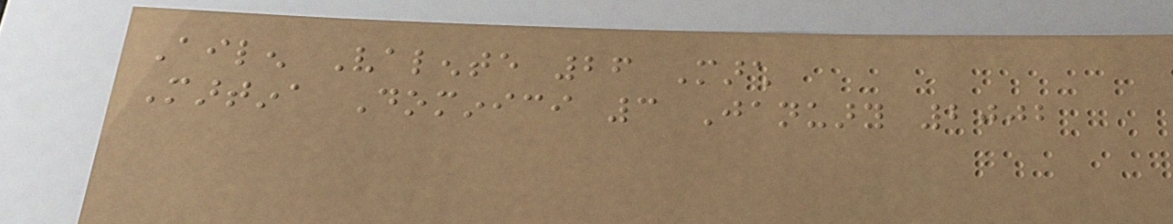Ailen Valente 26 March
Martina Dominici 3 January 2002
